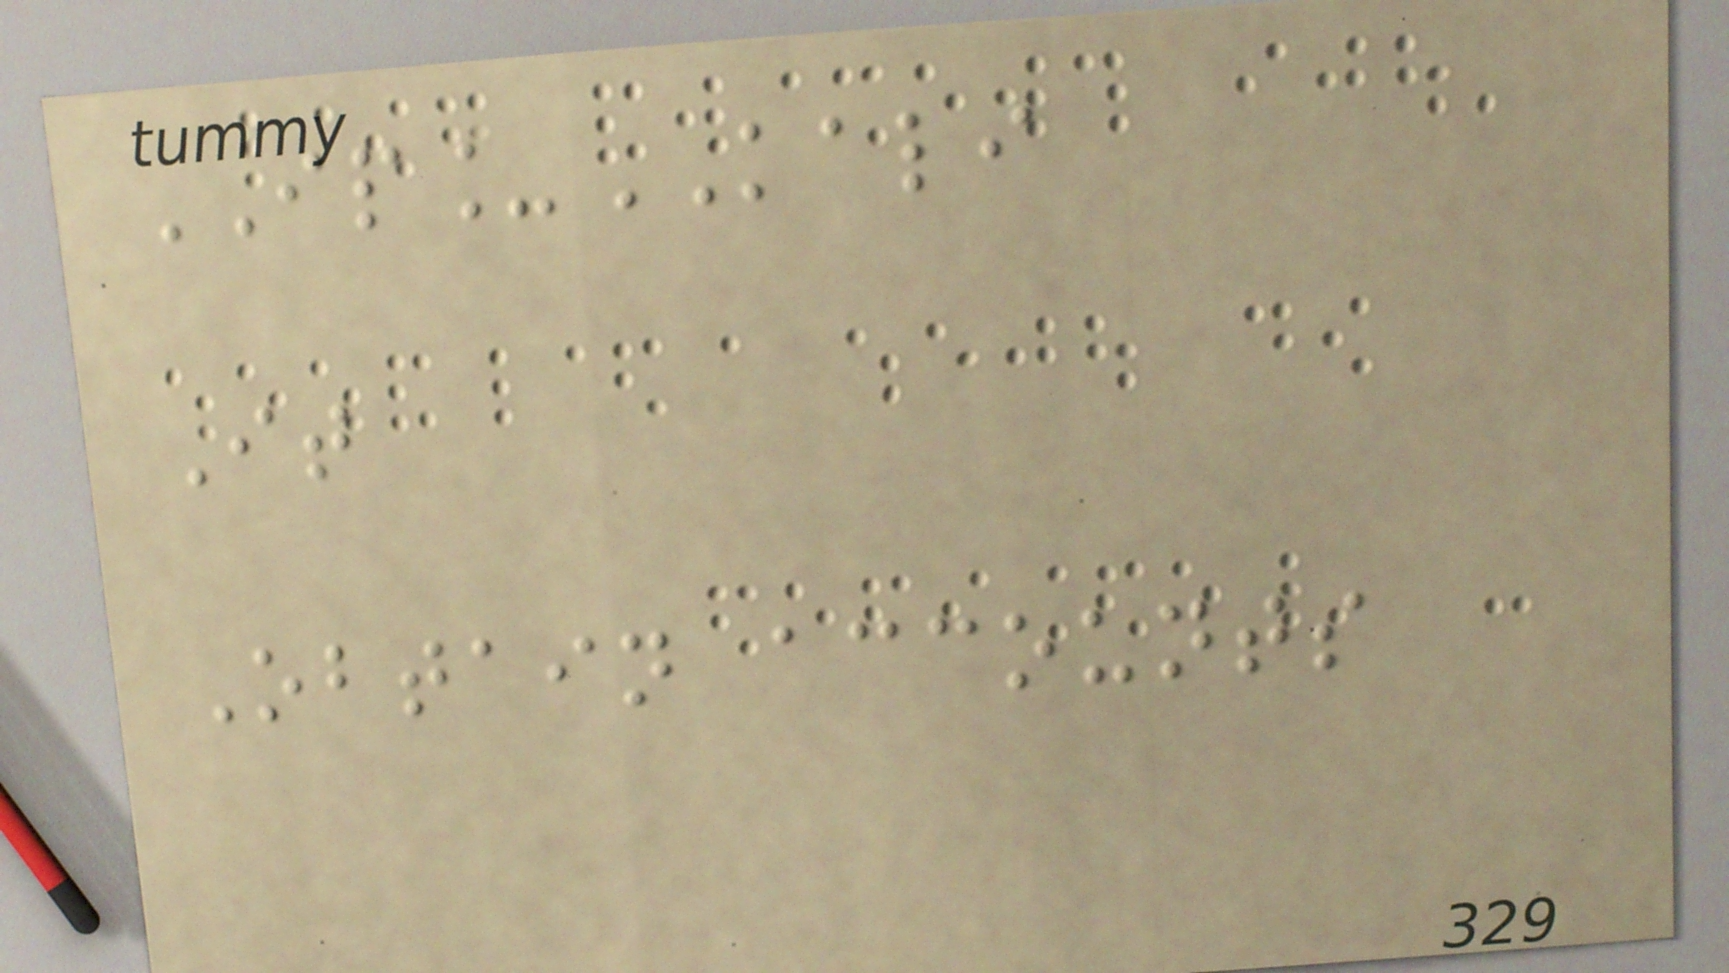IP_KALI
It
Obtain accounts
